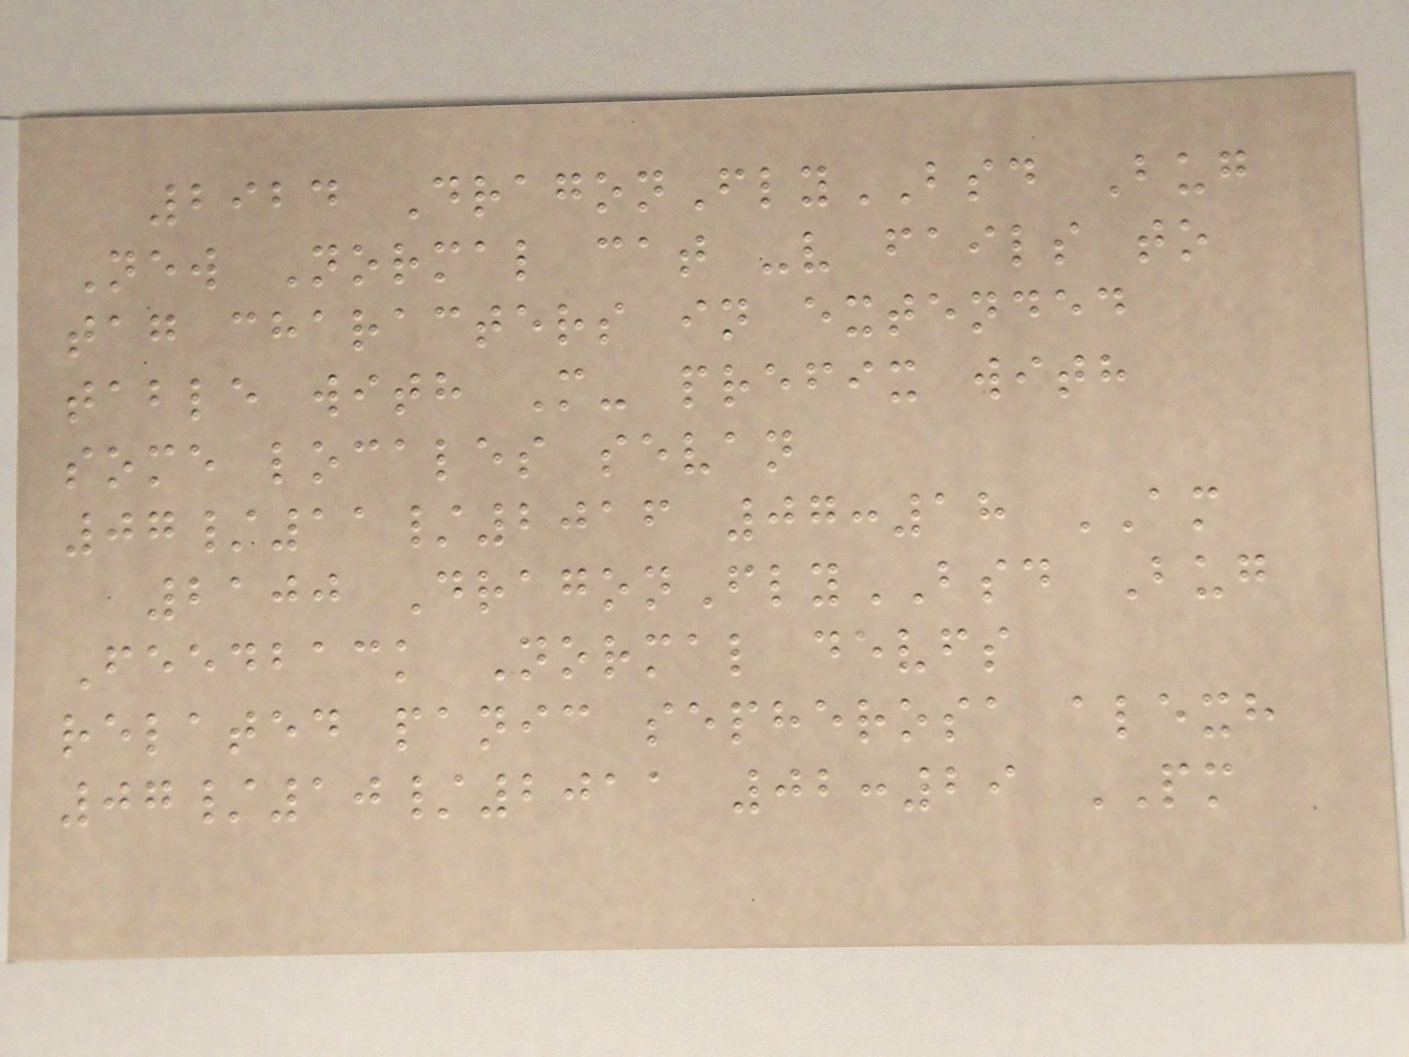2924 DragonFlyBSD Bug
New Normal cat -v fails to
tag characters in extended
table with M- prefix with
some locales sevan
07/11/2016 07:18 AM
2100 DragonFlyBSD Bug
Feedback Normal devfs
related panic sepherosa alexh
07/10/2011 02:29 PM
